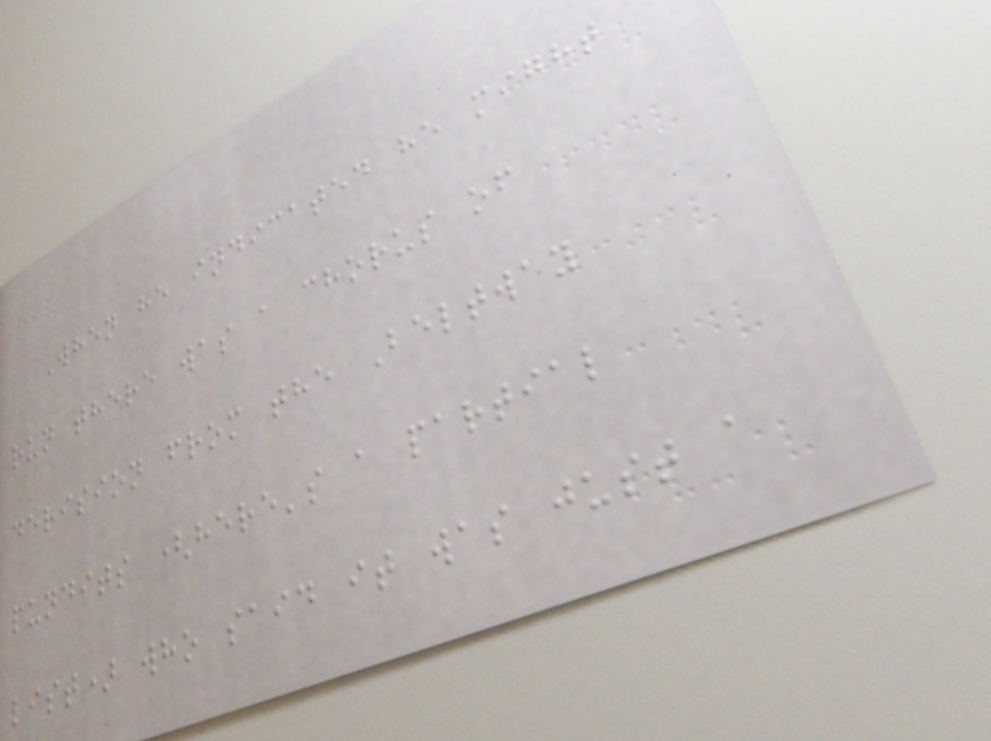When he indicated he might
run there was a chorus of
derision from the Beltway
pundits (here's a partial
list) who said it was just a
